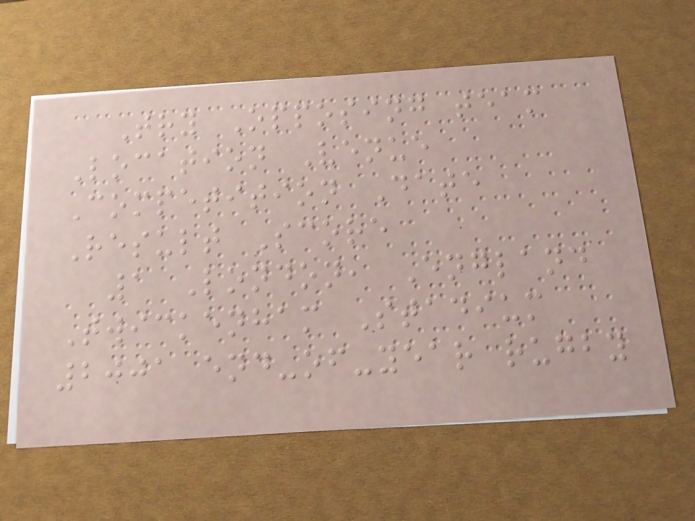Try Opposing team
Location Venue
Competition Date
Result Score
1 London, England
Twickenham Stadium
2001 end-of-year rugby
